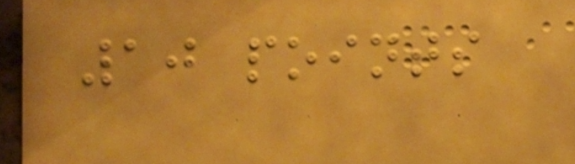10 points
